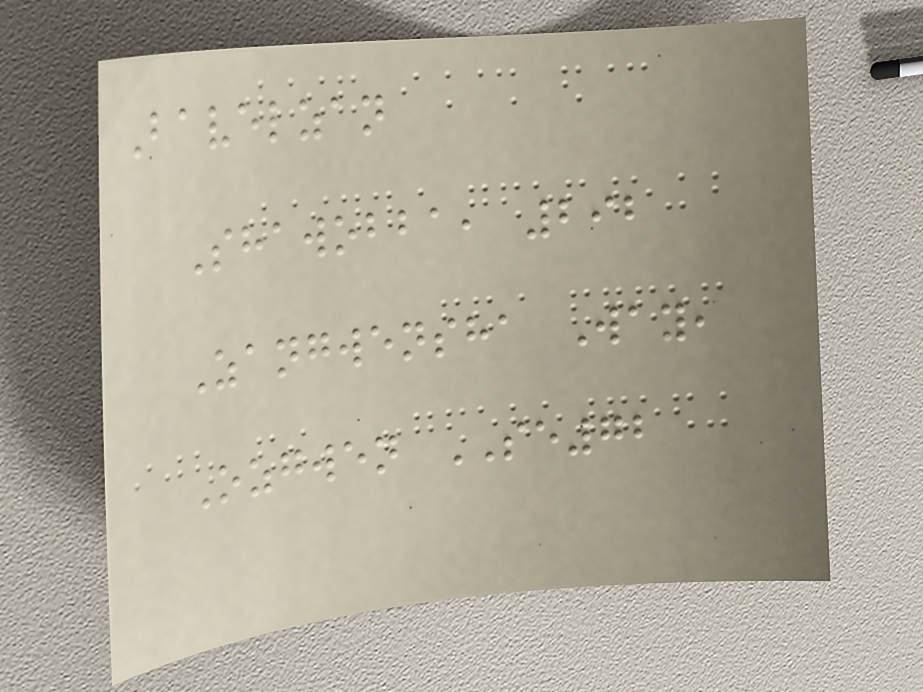Bavelzan
Shawobba, 292
Zangwensha Way,
Ozgwen SE72
